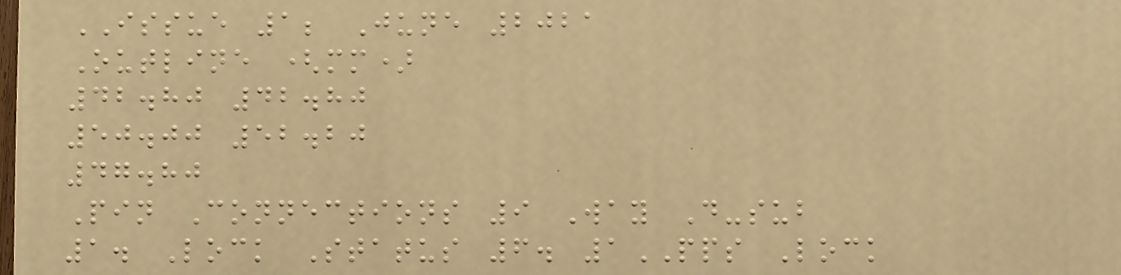ISSUE 1; June 2021
Outline (mm)
42.80 42.80
50.00 52.20
47.80
Pin Connections 9 Way D-sub
1. Lock Status 6. 1PPS Lock
